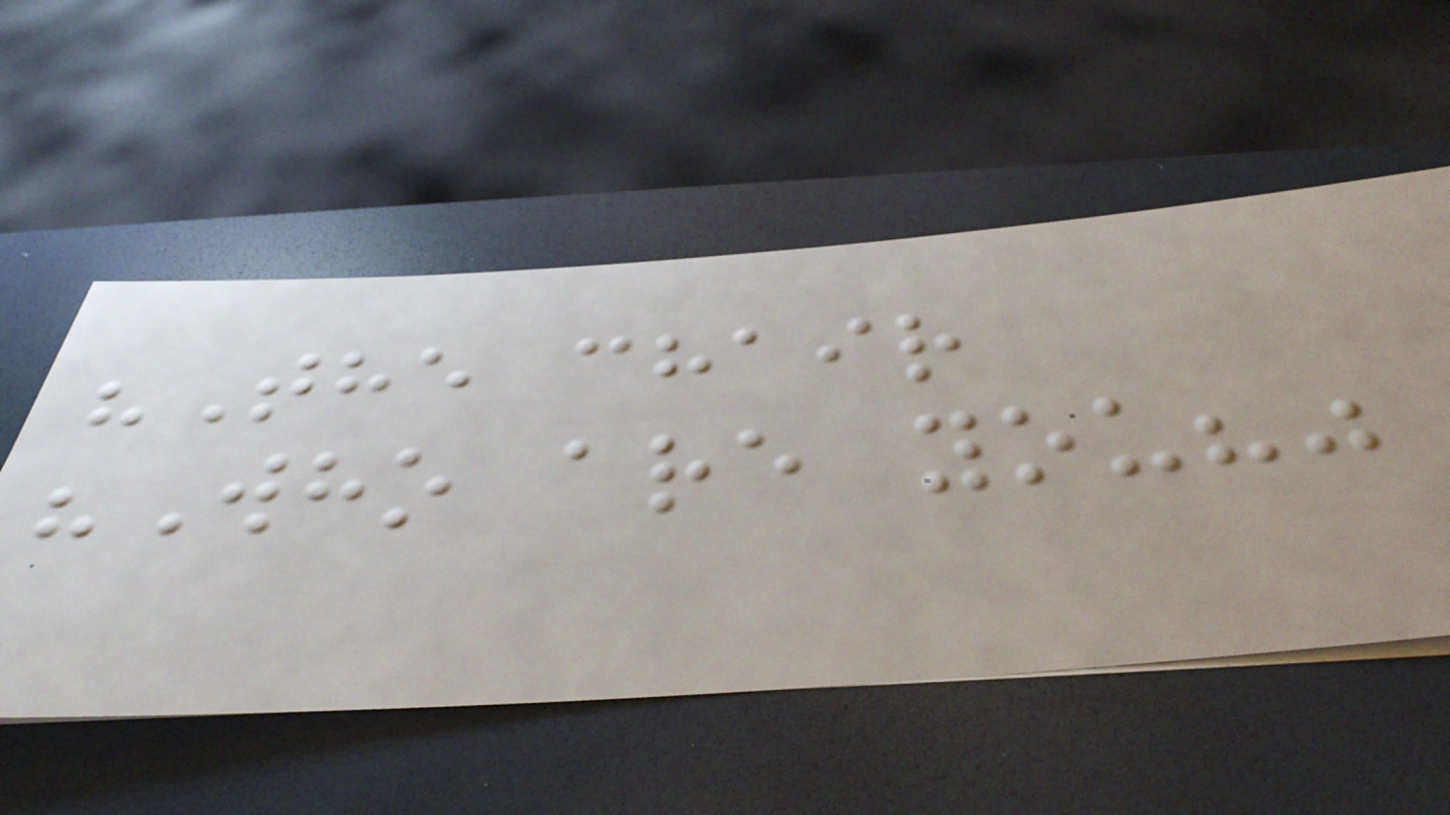"The chair
"Who are you?"
